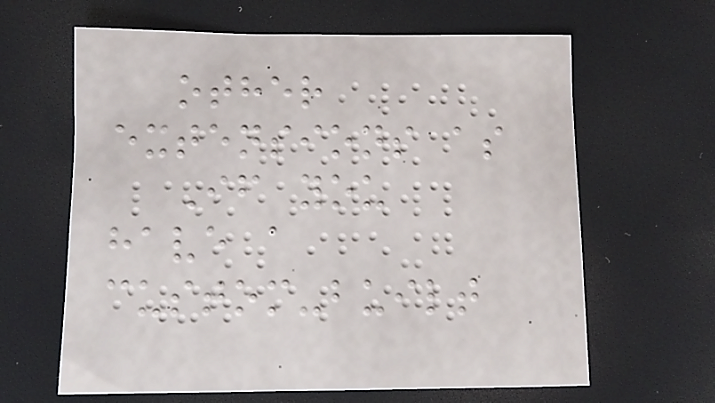other
extensions as
If you
have a
custom-built
